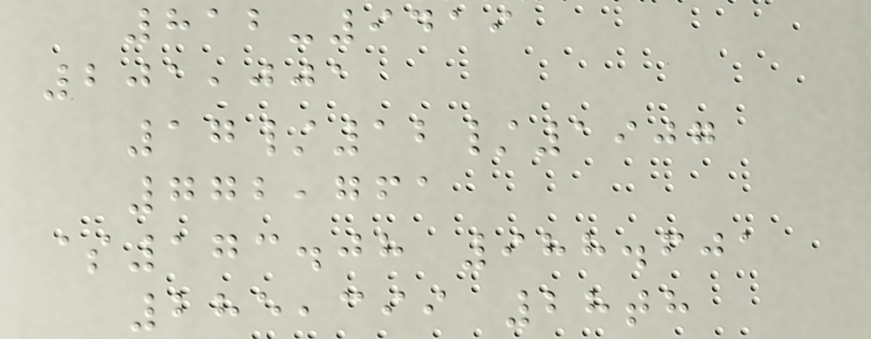812-9419
201,001
17/12/1907
772,761
$173.08 988.601
285,399 28th
